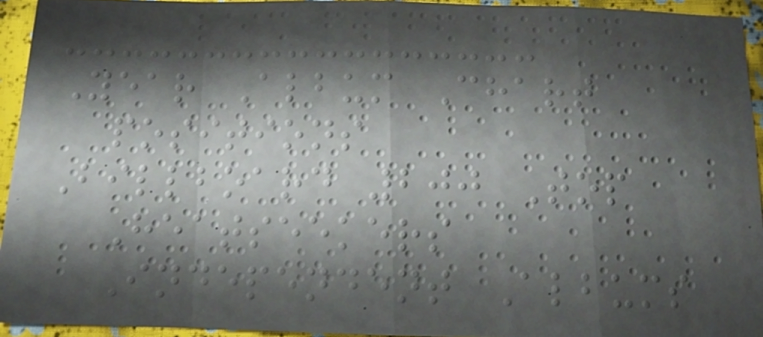Year Album Chart
positions
Billboard 200 Top
Heatseekers
Independent Albums
